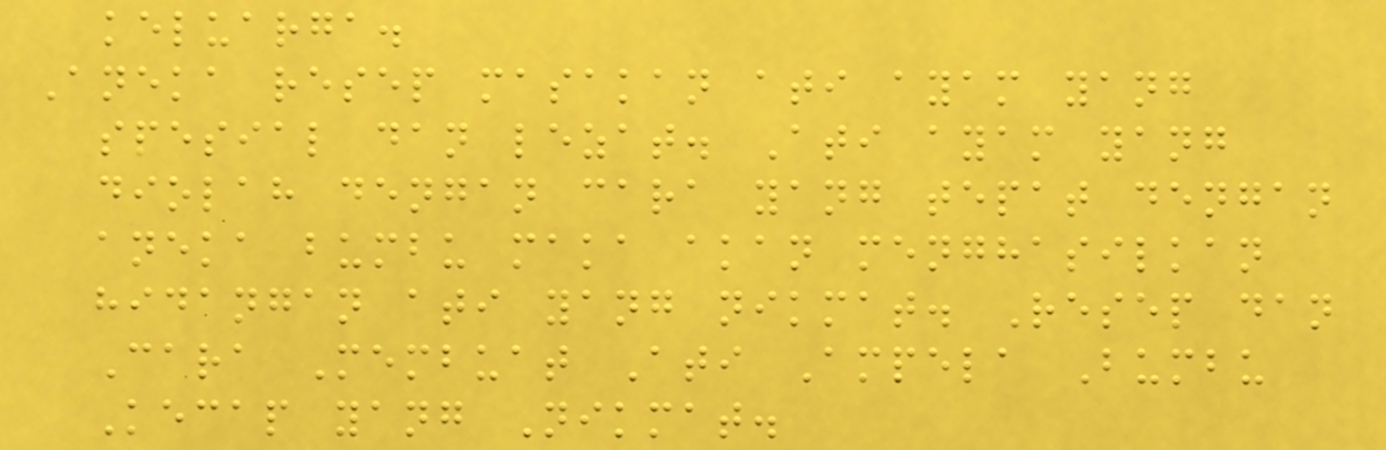keluarga.
Aneka resep masakan ati ayam yang
spesial dan lezat. Ati ayam yang
diolah dengan cara yang tepat dengan
aneka bumbu maka akan menghasilkan
hidangan ati yang nikmat. Resep dan
Cara Membuat Ati Ampela Bumbu
Kecap yang Nikmat.
